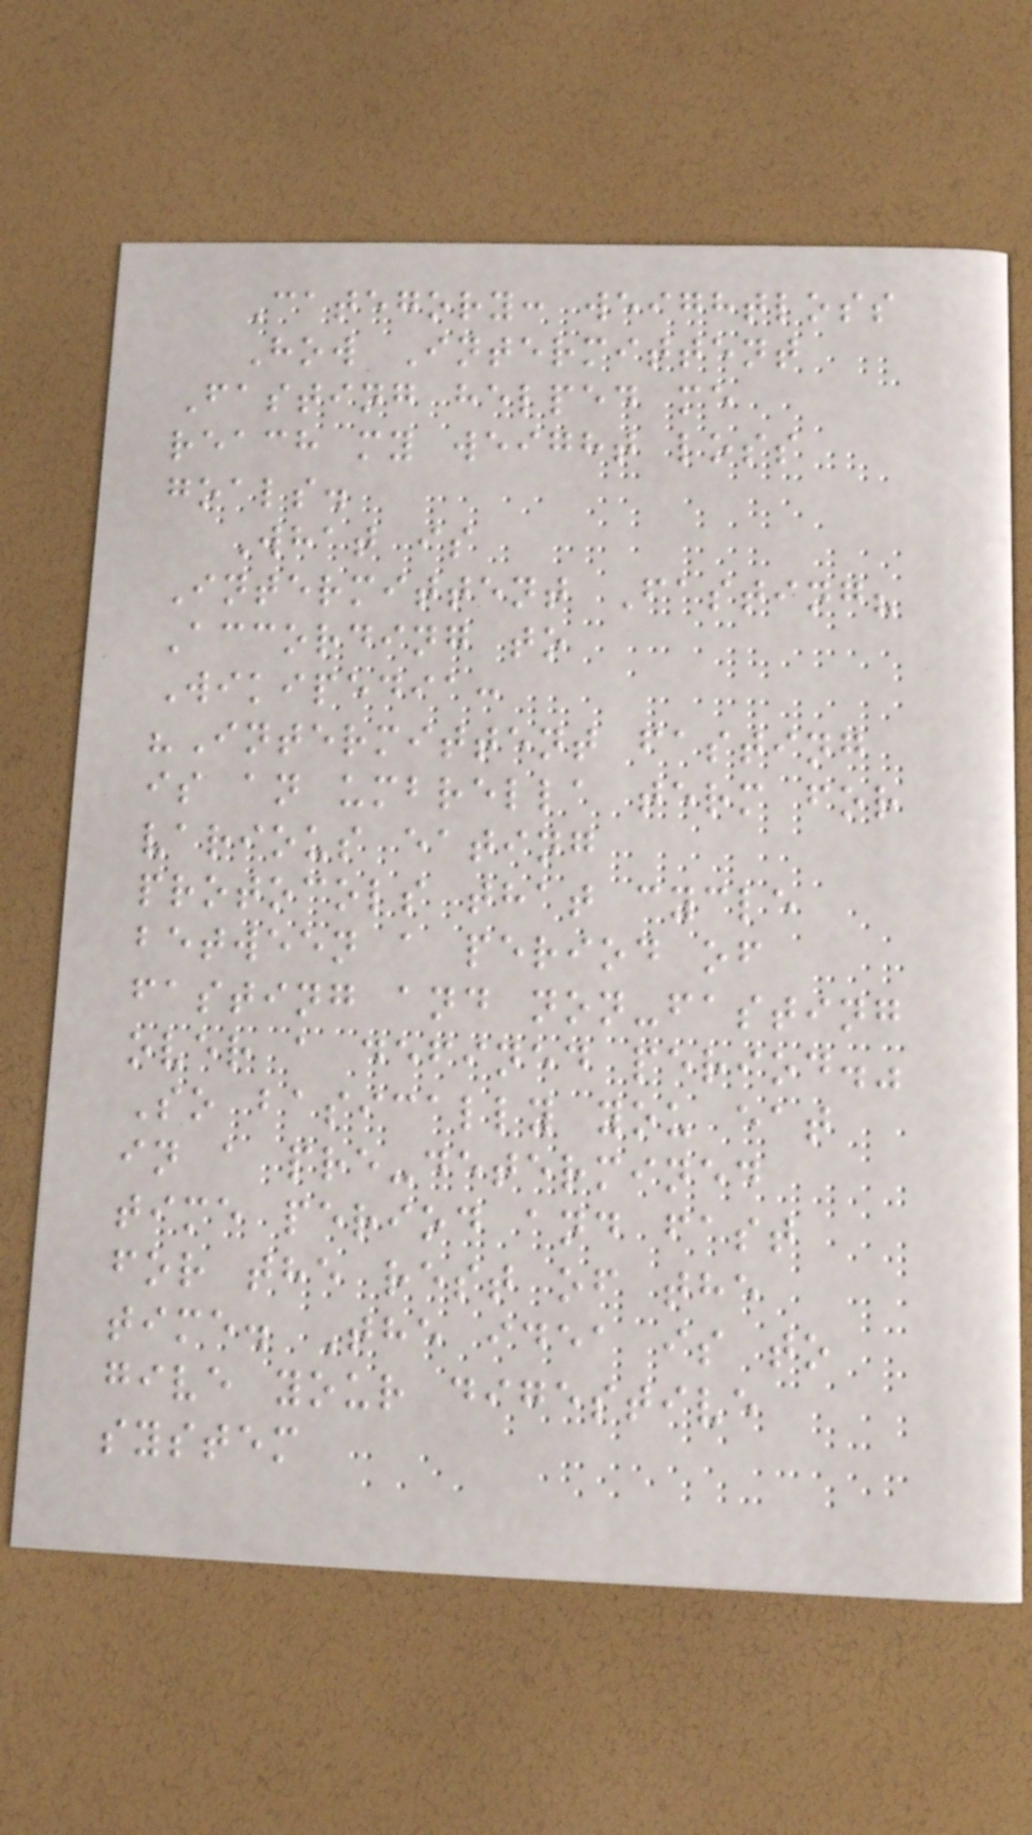Category: weightloss
How Intermittent
Fasting helped me
reach my weight loss
goals.
What is
Intermittent Fasting?
According to
Wikipedia:
"Intermittent fasting
is an umbrella term for
various eating
protocols that cycle
between a period of
fasting and non-fasting
over a defined period."
So basically you eat
in a pre-determined
time period and fast
for the rest of the
time. The idea is to
give your digestive
system
